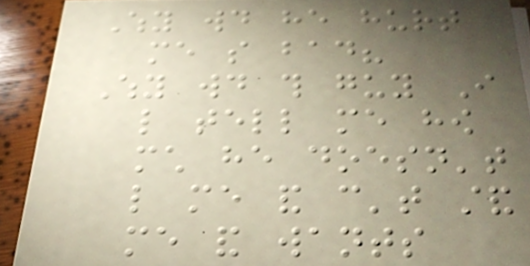Why would he hurt
me so bad?
Why would this guy I
like tell me how
much he doesn't
like me and can't stand
me and wants
